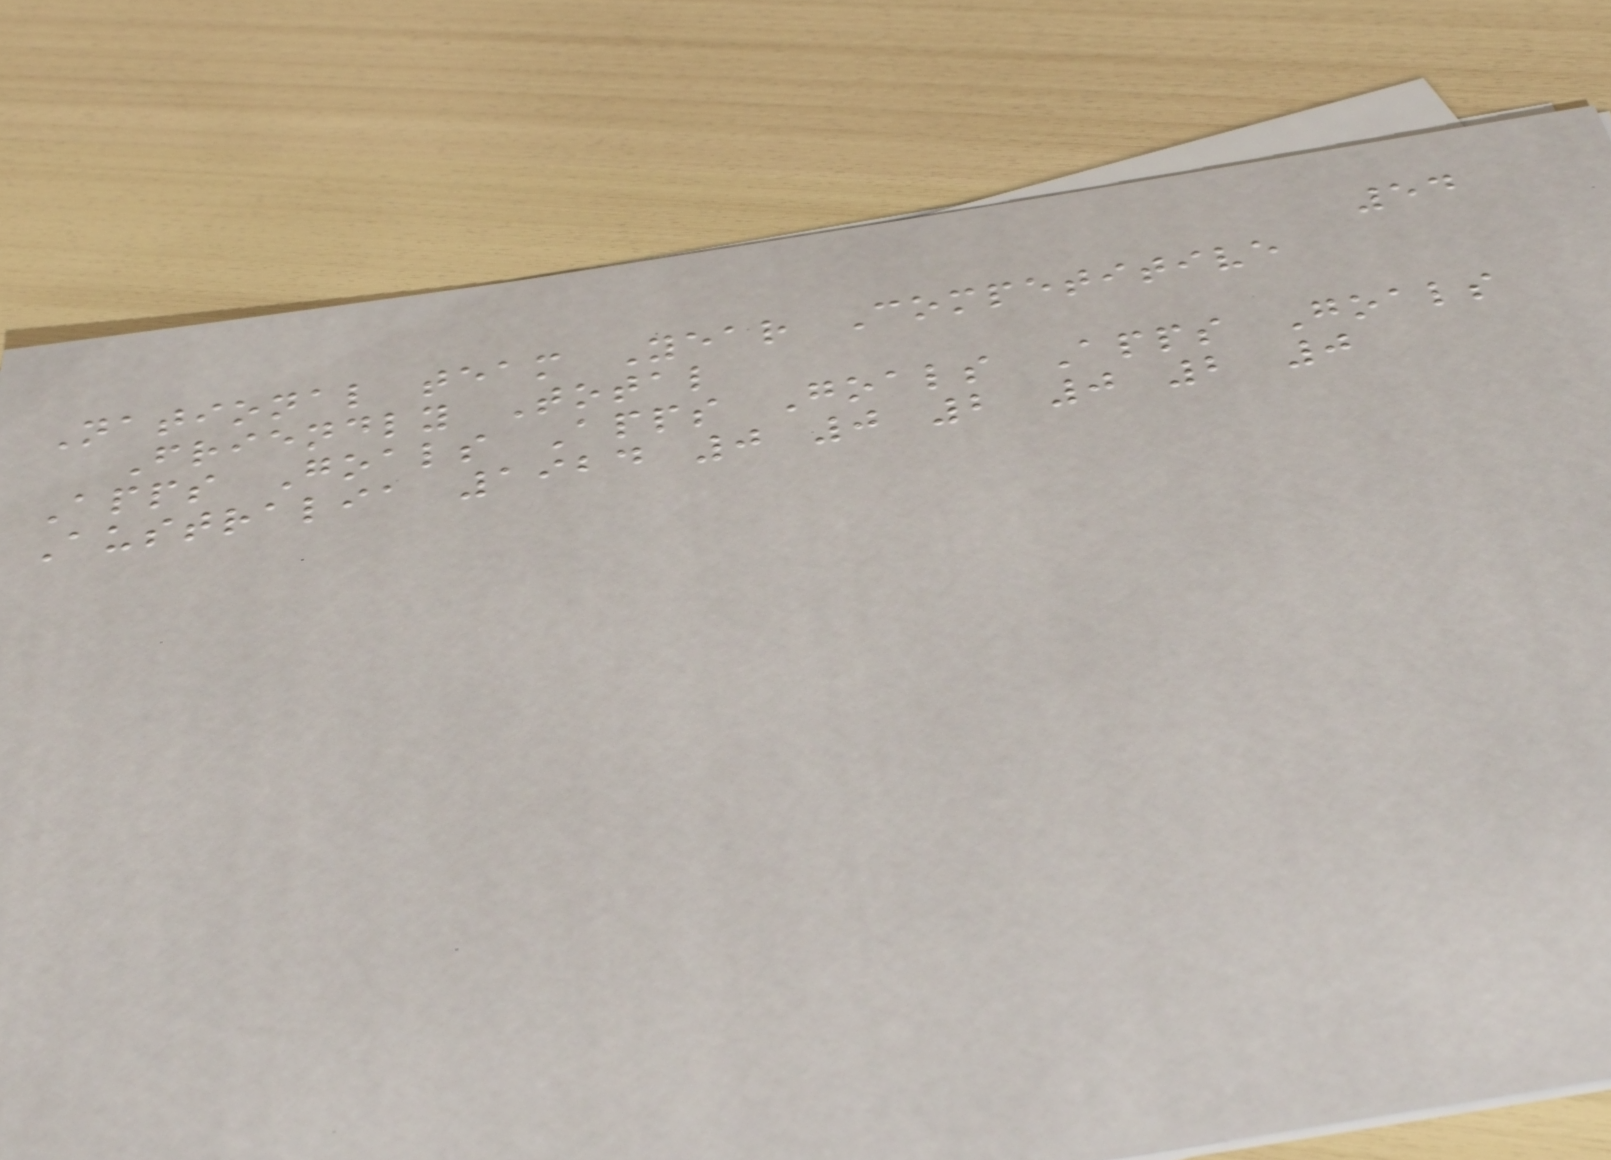54
National team Year Competitive
Friendly Total
Apps Goals Apps Goals Apps Goals
Australia 1924 0 0 2 0 2 0
